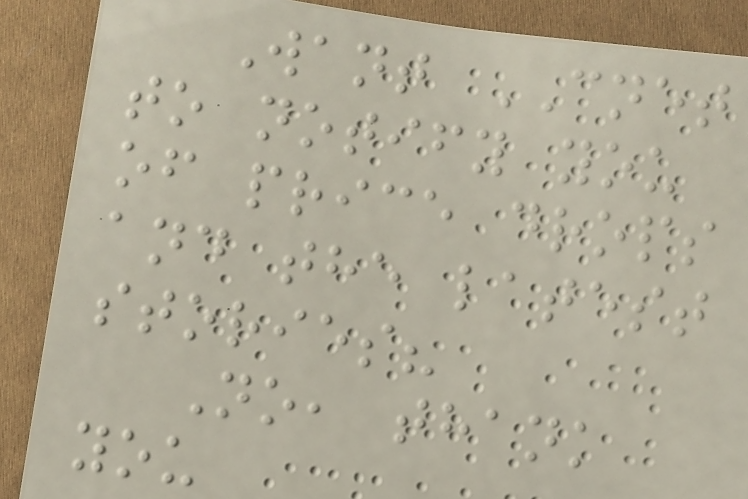Want CNET
to notify you
of price drops
and the latest
stories?
No, thank
you
